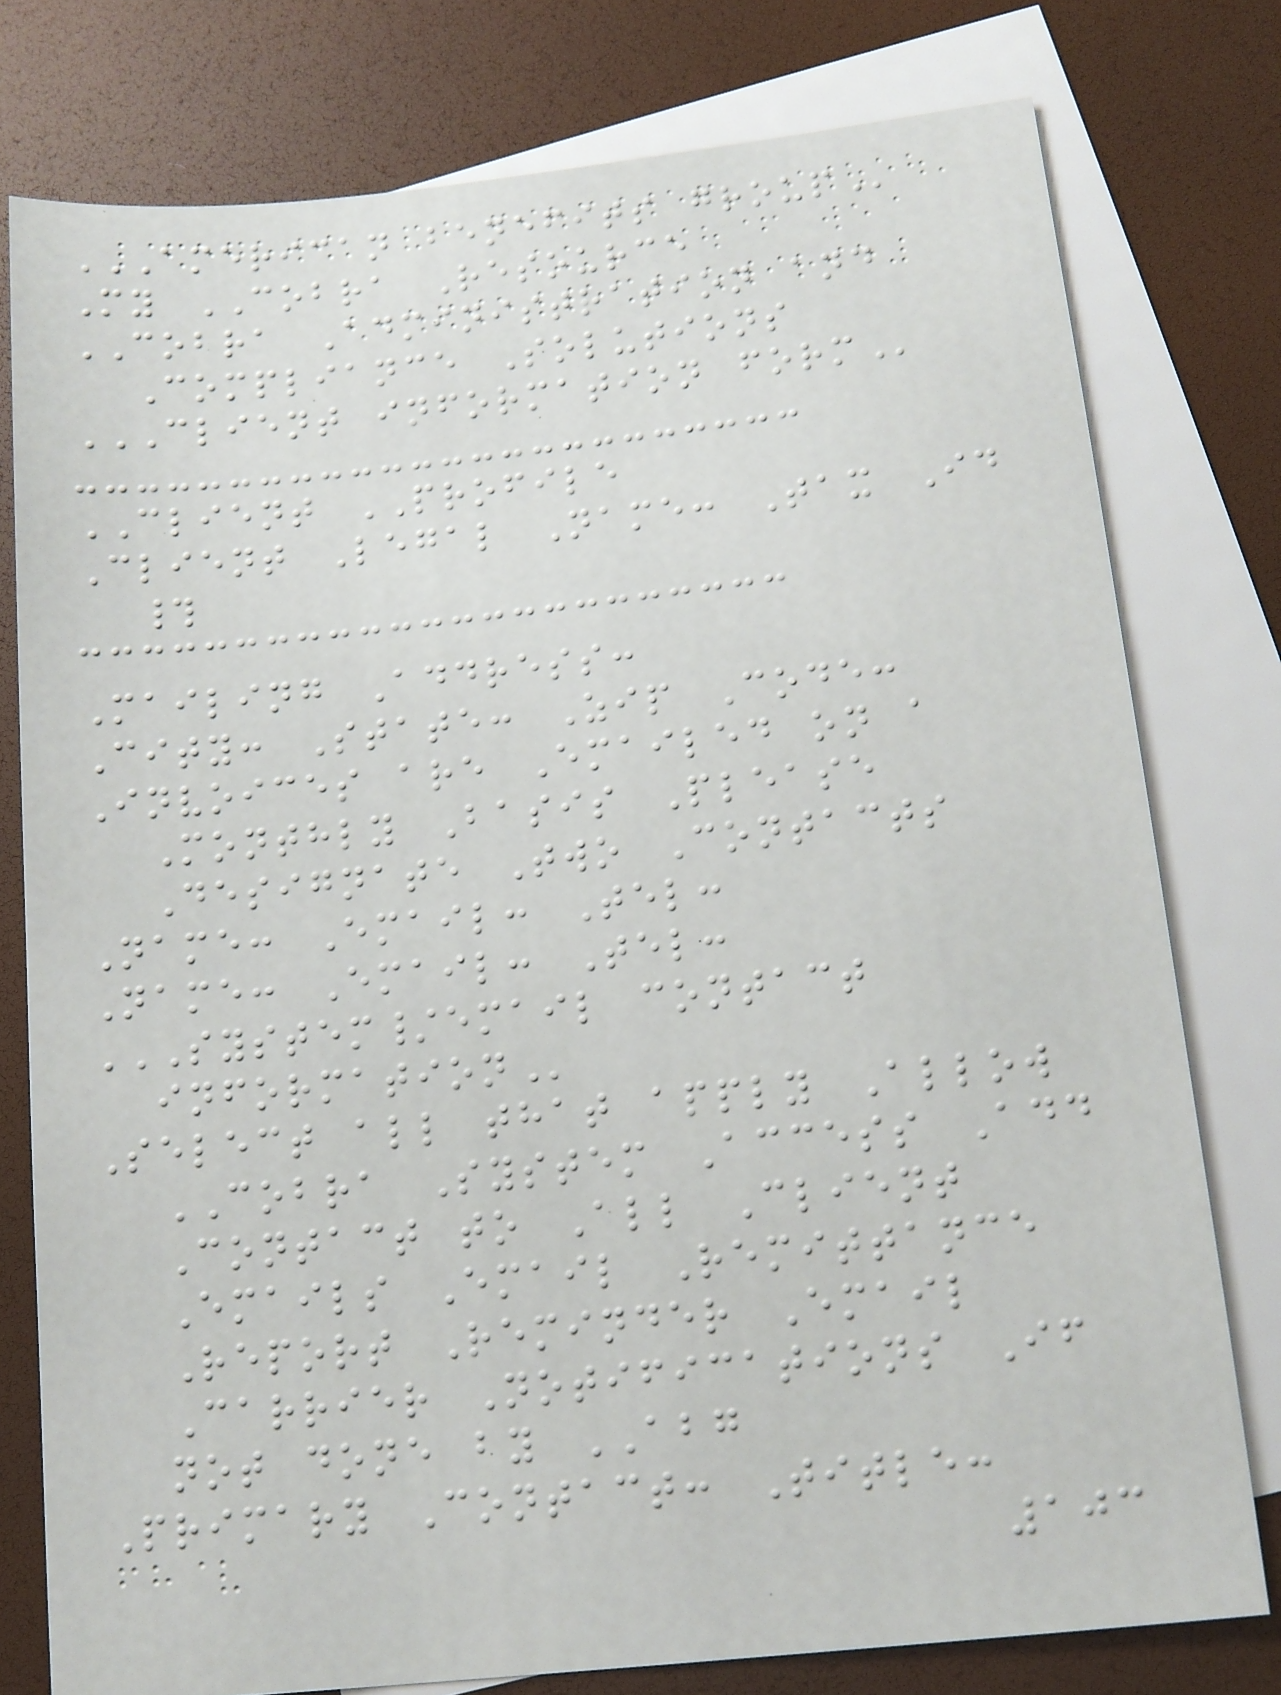AMERICAN BENEFITS GROUP
My COBRA Resource
COBRA Administration and
Compliance Solutions
CLIENT INFORMATION FORM
CLIENT PROFILE
Client Legal Name: Tax Id
#
Mailing Address:
City: State: Zip Code:
Invoices are Emailed on a
Monthly Basis Please
Designate Two Contacts
Name: Email: Tel:
Name: Email: Tel:
SYSTEM/EMAIL CONTACT
INFORMATION
Select all that apply Allow
COBRA System Access Add
Contact to All Client
Emails Email Remittance
Report Reminder Email
Carrier Notifications If
not done by ABG
Primary Contact: Title:
103
